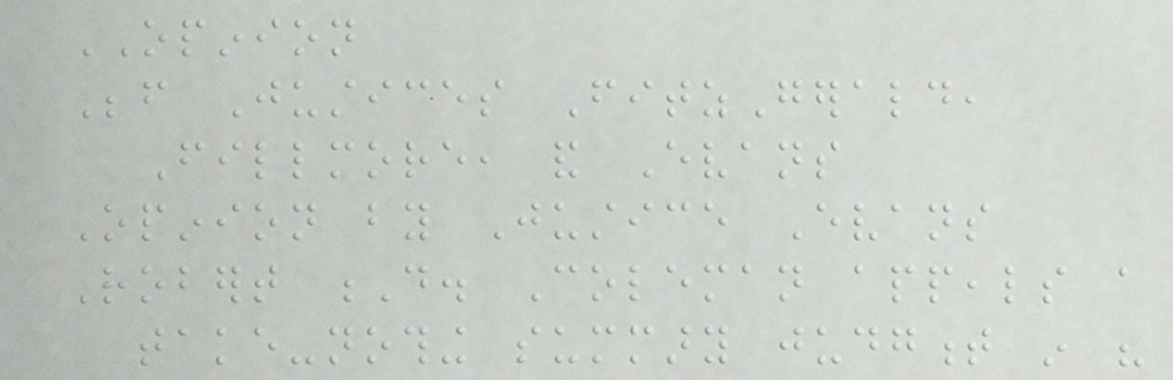OPINION
Before Justices FitzGerald,
Fillmore, and Evans
Opinion by Justice Evans
Robert D. Coleman appeals a
take-nothing summary judgment in his
